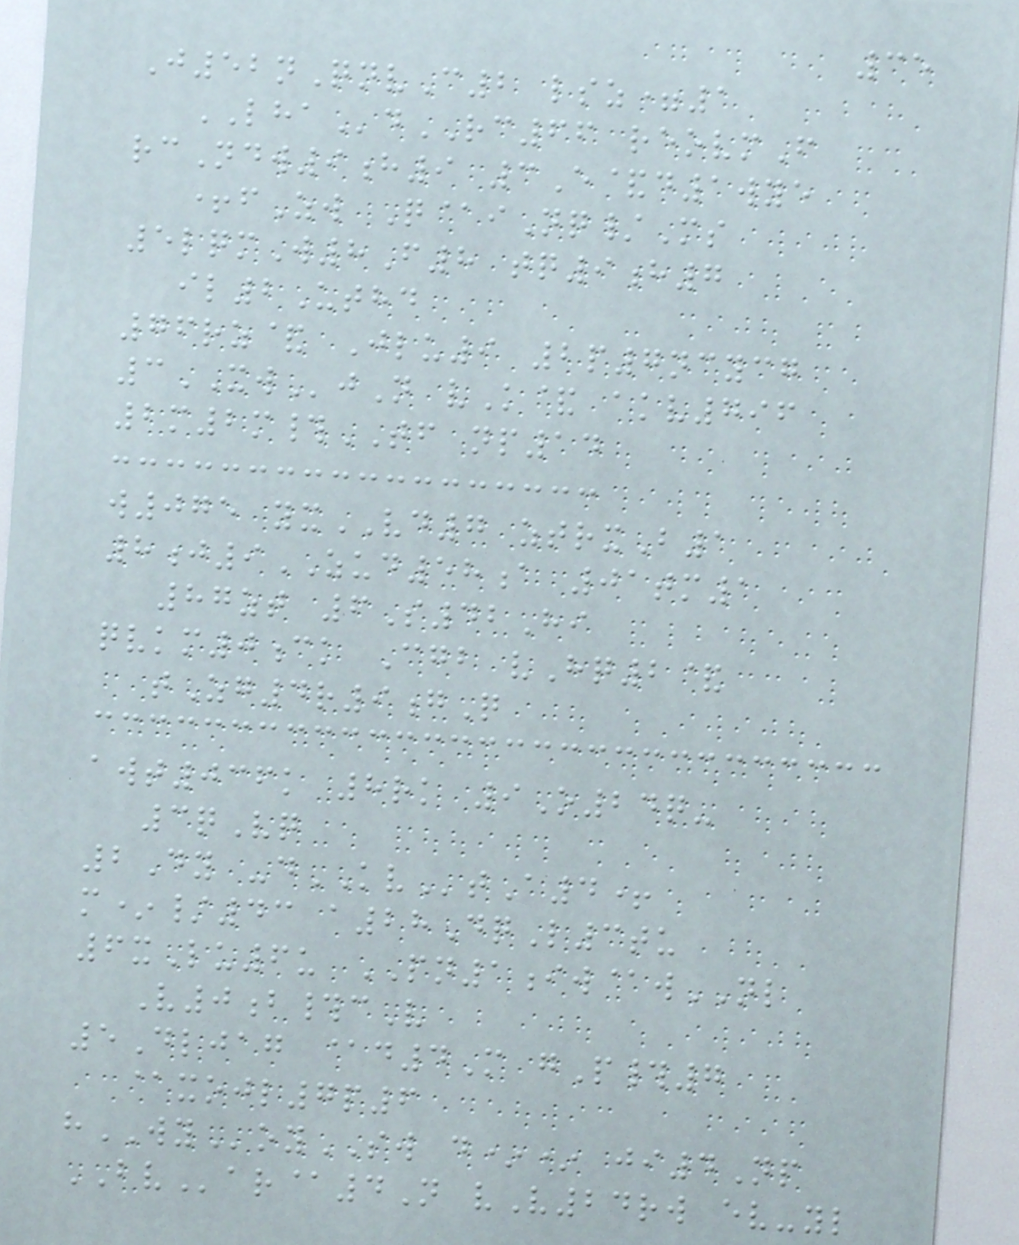35
J52nQnvC2 lsz=1
LHAdRC66 reovmF
rcNdw9h9 3E&d1wye
+fZw Q@iNq/Ms
5lqmW8F8 tq9h7
il2Uthd
76rz& Jlu9 2p7ncycg
3XWjN vK& akv796
2m2m#TF np14
w075 yxVD7 ztrxB1
8j9ZUD58a 01tm1
87zt 6S42Hi
qvkm0ck Cgb vHq2&
tZg4r9gQ
awt036k 8rk 9O24q-
3qVq
2Dy -dKVtA4+
m*/43 a28DqL3tu
6xLu6u PN1iw@wNL
V0b#cV
5Dljag @d4M gP#7
@xojl7p6
hWYoySW d** ji4Np
BVar@4N vV24rw ev-yl
